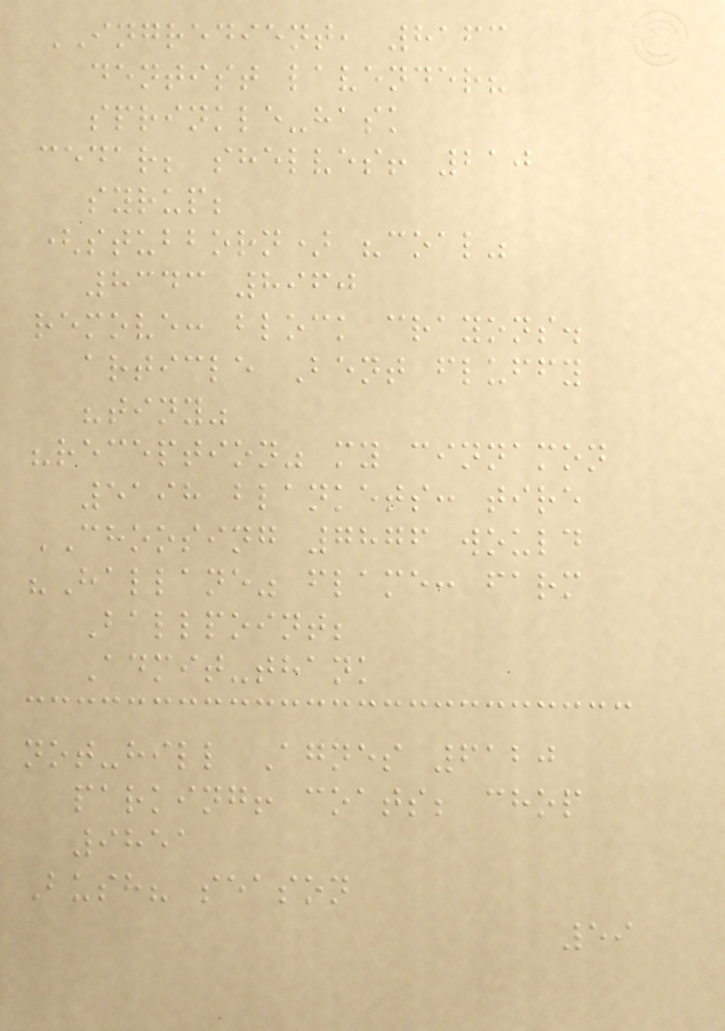INGREDIENT, 8163
dentist lavender?
sprinkle-hask
cedar; shelves! 210
syrup;
(stubborn) "coal"
8343 8960
remove: block crayons.
article Bent fluffy
"tiny"
"reception" my cinnamon
5198 blankets: tire
CHOOSING 7876 would
"Hallane" flame: farm
Ballpoint;
Admit-thank
not-hill Agnes 6120
parking! coats; chop
9851
Bush? season
59
